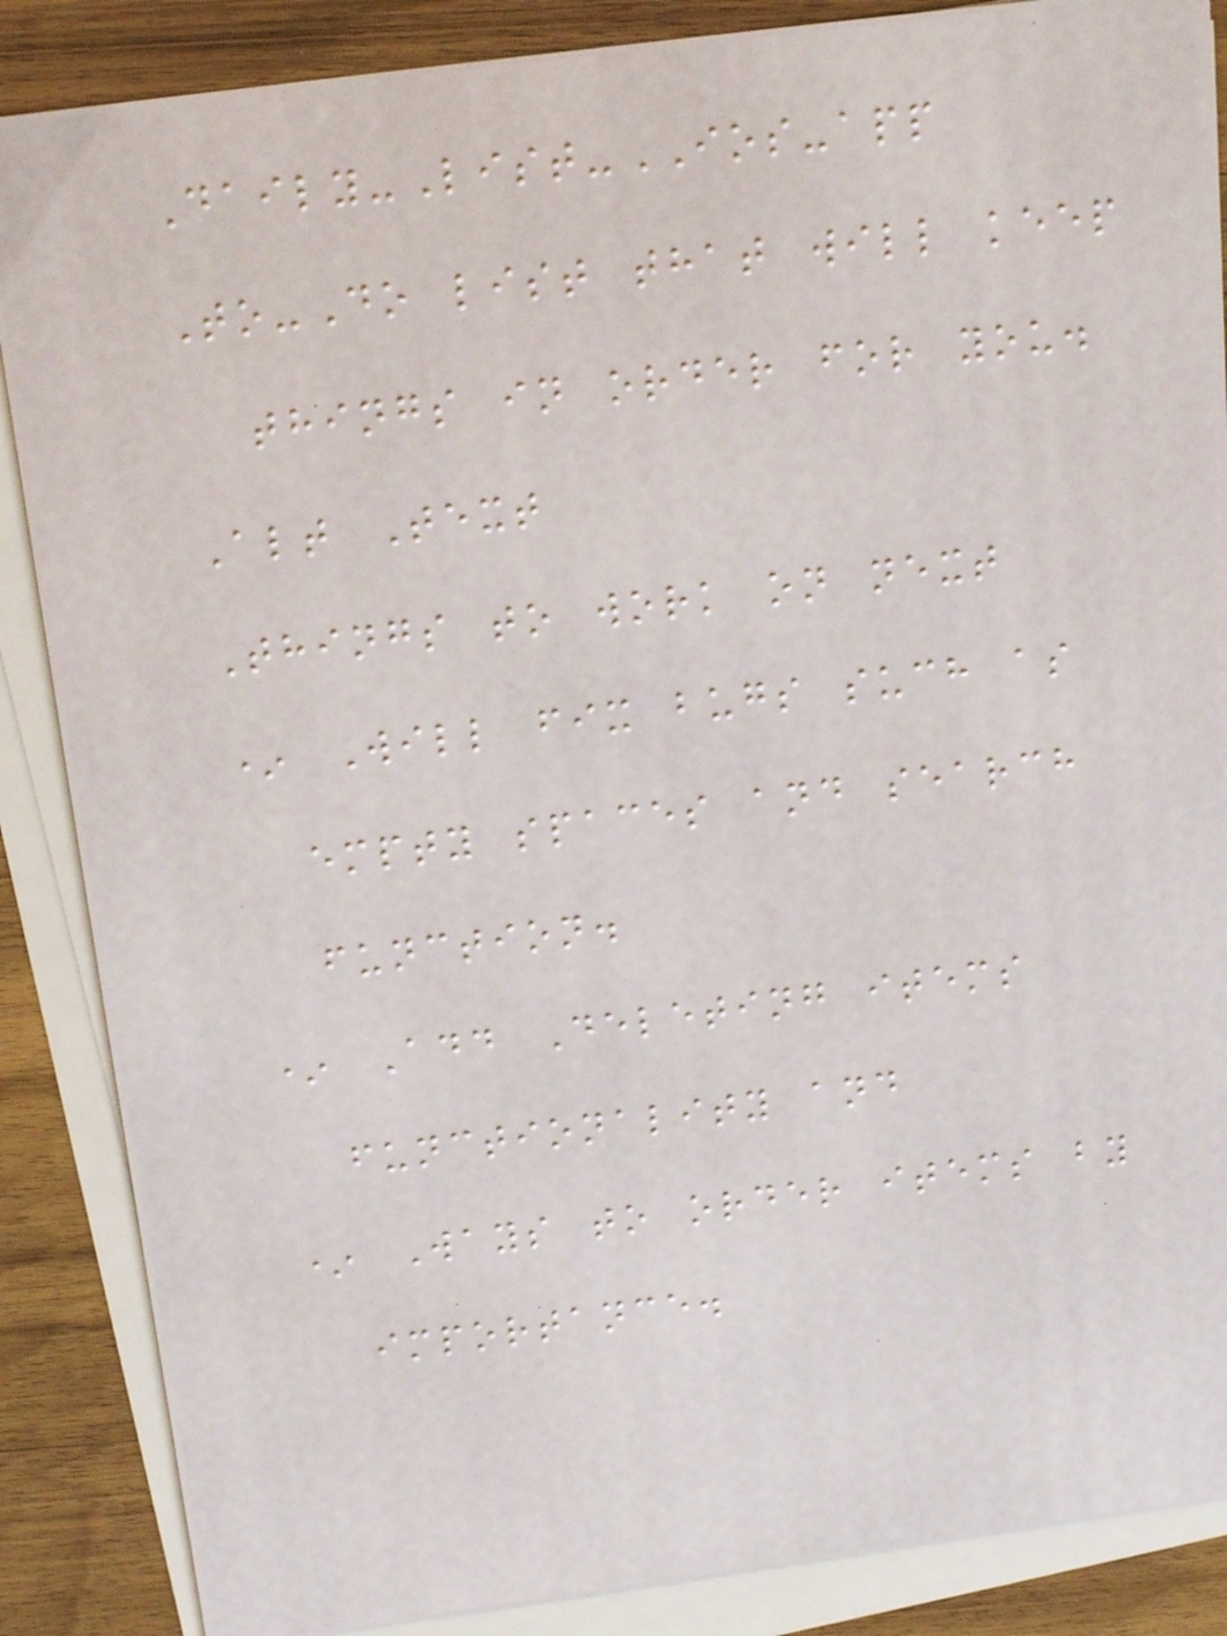Daily-List-IOS-app
To-Do list that will keep
things in order for you.
Alt Text
Things to work on next
* Will fix bugs such as
empty spaces and search
function.
* Add Deleting items
functionality and
* Ways to order items by
importance.
